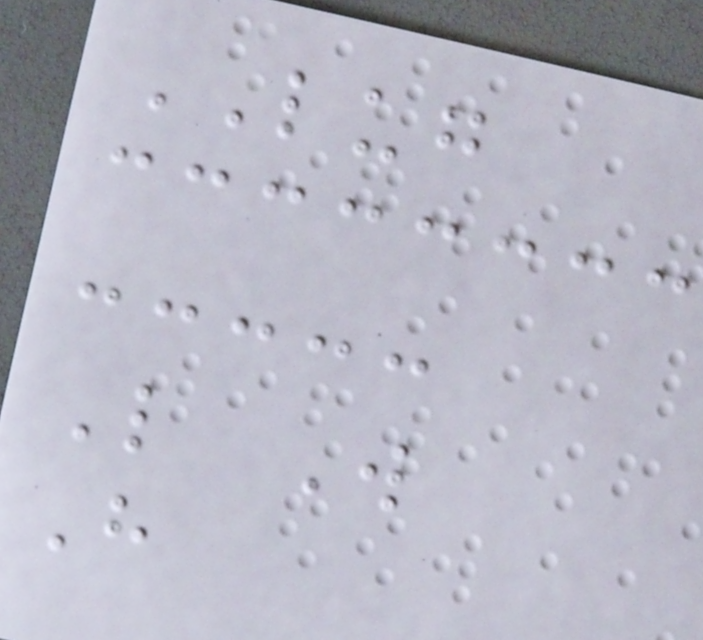LUG
L W
H
